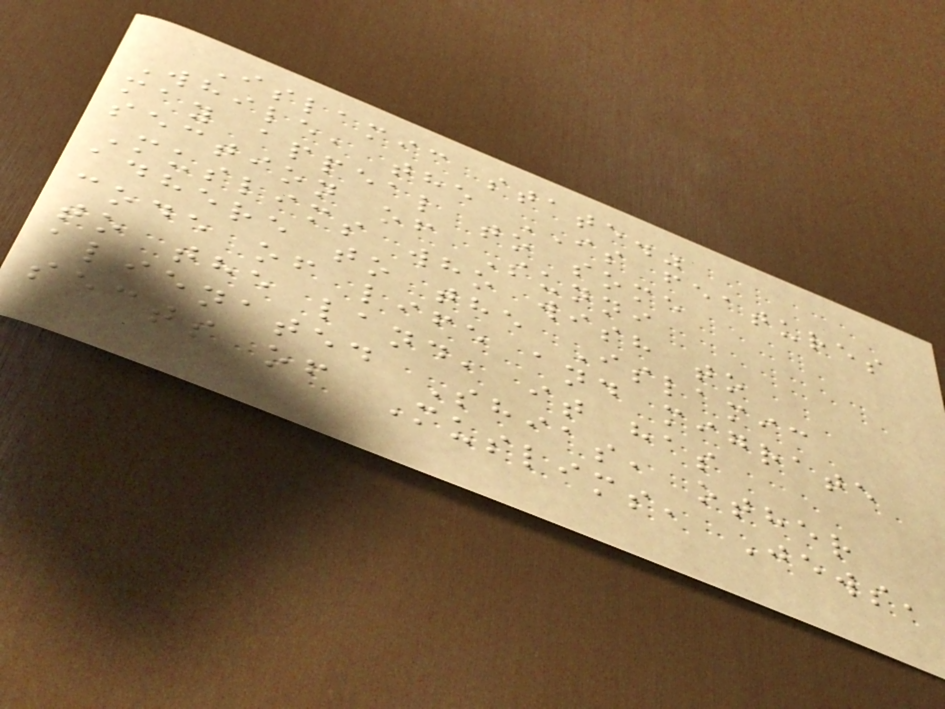Islamic state."
While, the IS features
may appeal to some
section of Sunni
Muslims who wish to
adhere to the Islamic
code of life and migrate
to the land, it has
alienated Shias, other
sects of Muslims, Jews,
